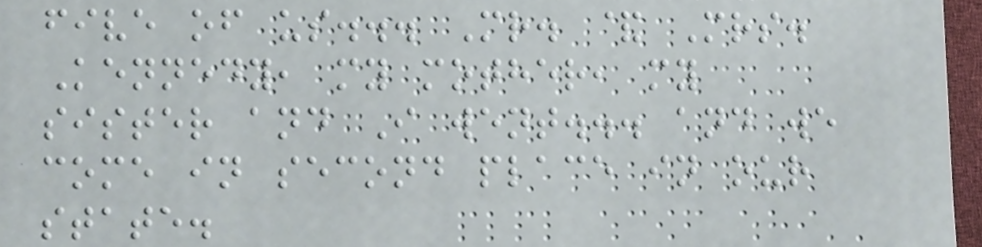five of us... Mr. & Mrs.
Kennedy, my mother, my
sister and I went... and we
come in second place in our
state.
